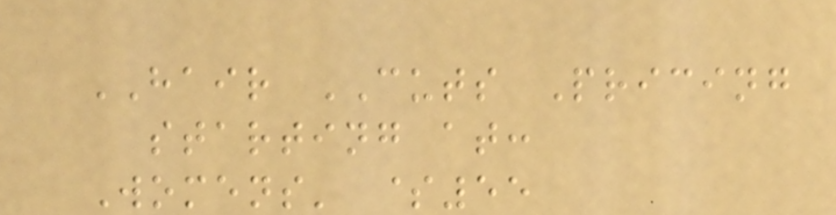HAIR CUTS Pricing
starting at:
Womens' $55
